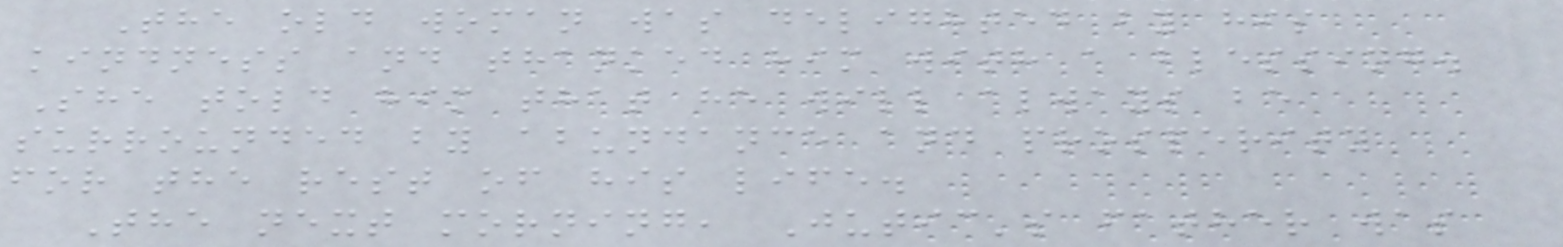The old woman was delighted by his
kindness and thanked him with a blessing.
She told him that he will always be
surrounded by abundance and prosperity
for the rest of his life.
The next morning, Jutic's father was
